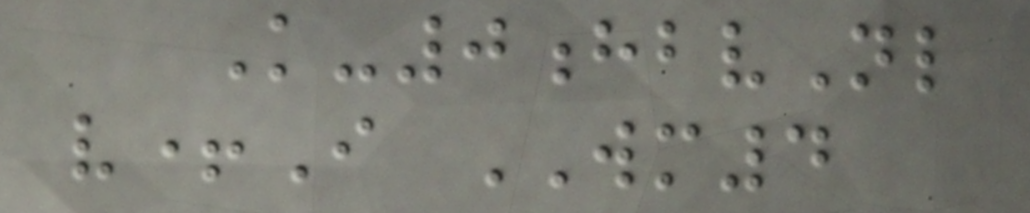K-0hbvNl
v+I WM4
